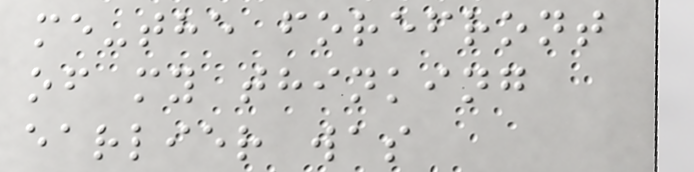me-the forefront
of my thinking
earlier was
